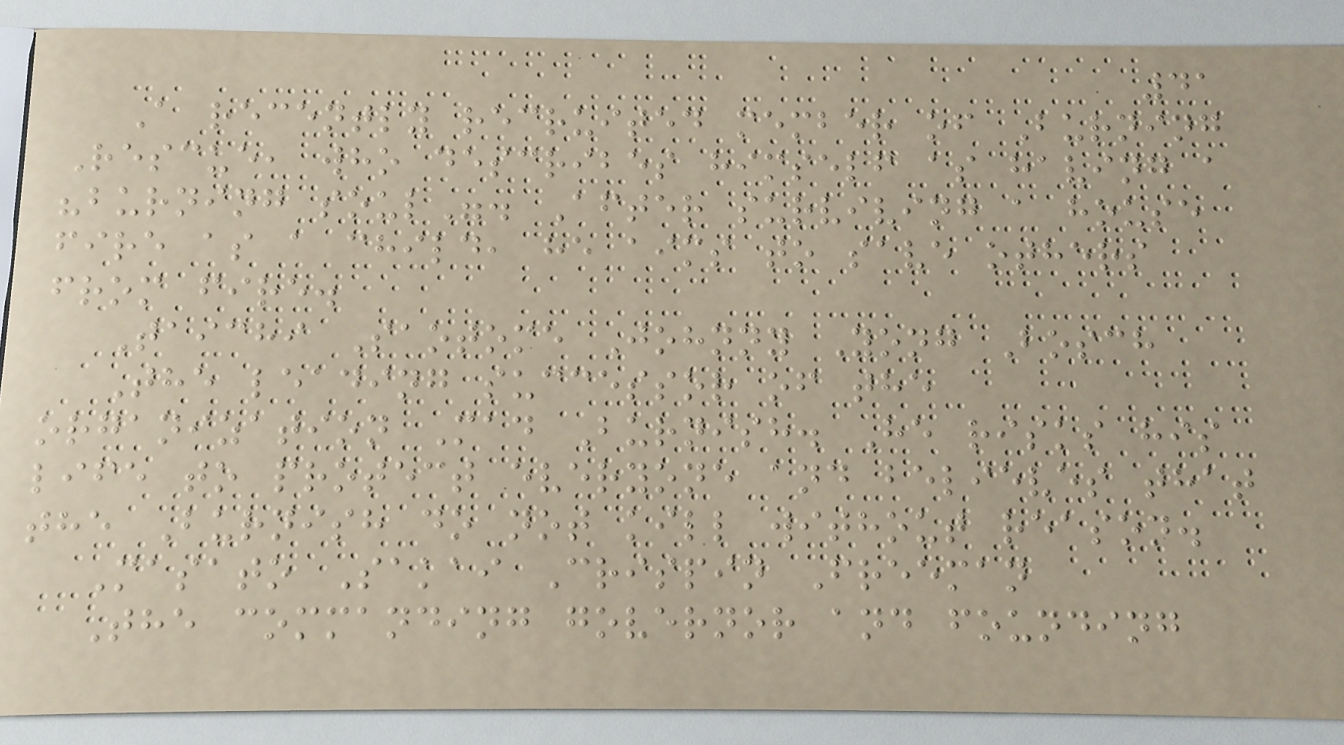41
A recently recruited member of Burning
Rescue, who describes himself as having a
"burning soul". After surviving a house
fire as a child, he aims to save others
from fire.
Taichi Saotome Johnny Yong Bosch
The leading successor of the
organization Mad Burnish. He risks his
life to protect everyone and believes that
the Burnish do not kill without reason.
Masato Sakai Crispin Freeman
The commanding governor and founding
